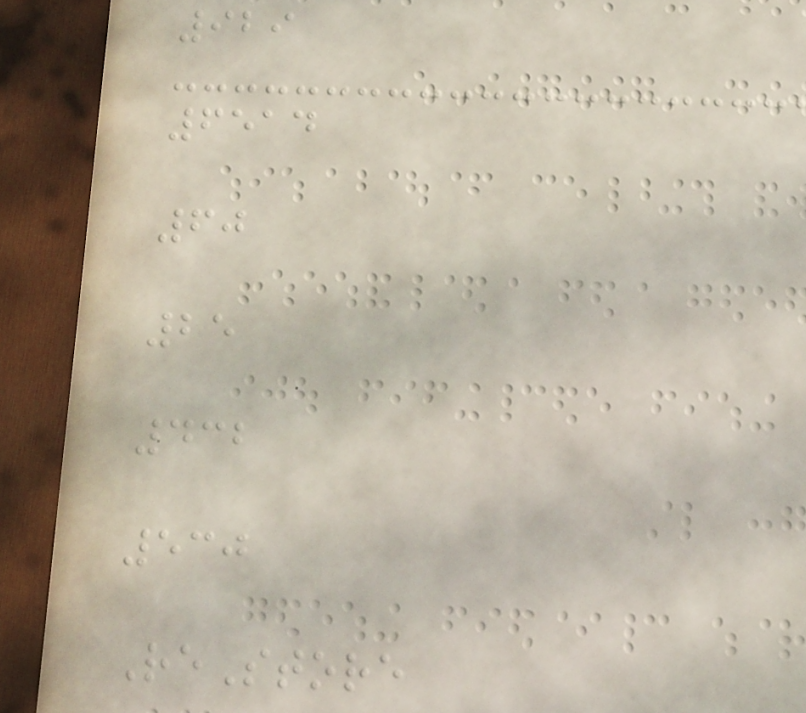929
6514
60
25
432
530
ReStore
